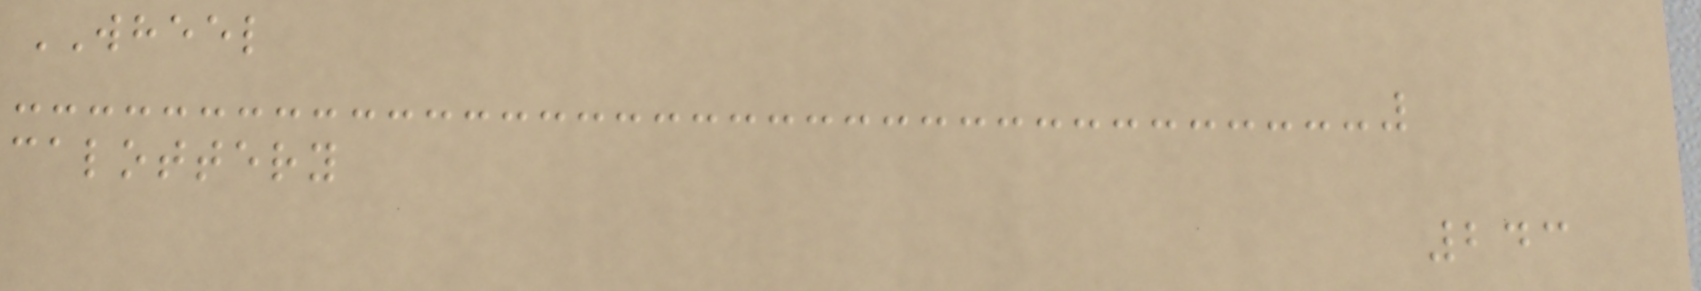WHEEL
calottery
243
